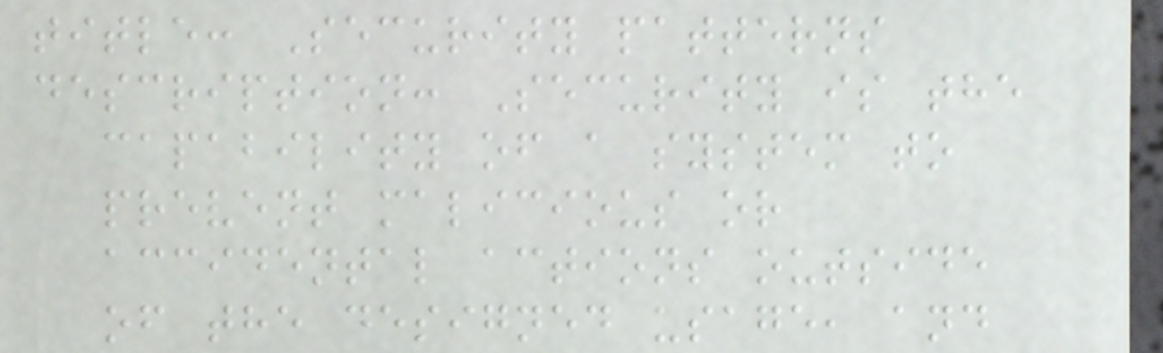title: Security patterns
description: Security is the
capability of a system to
prevent malicious or
accidental actions outside
of the designed usage, and
